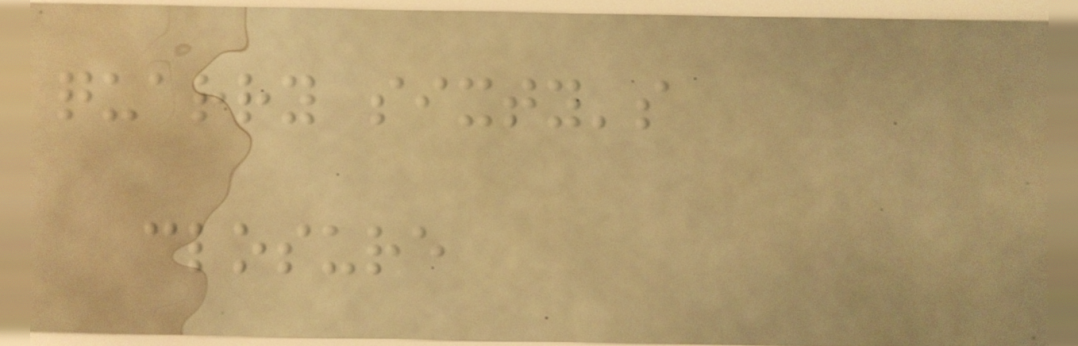quarry sixty's
closure
